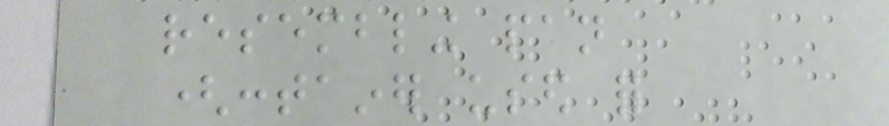resembling pan
(container used for
